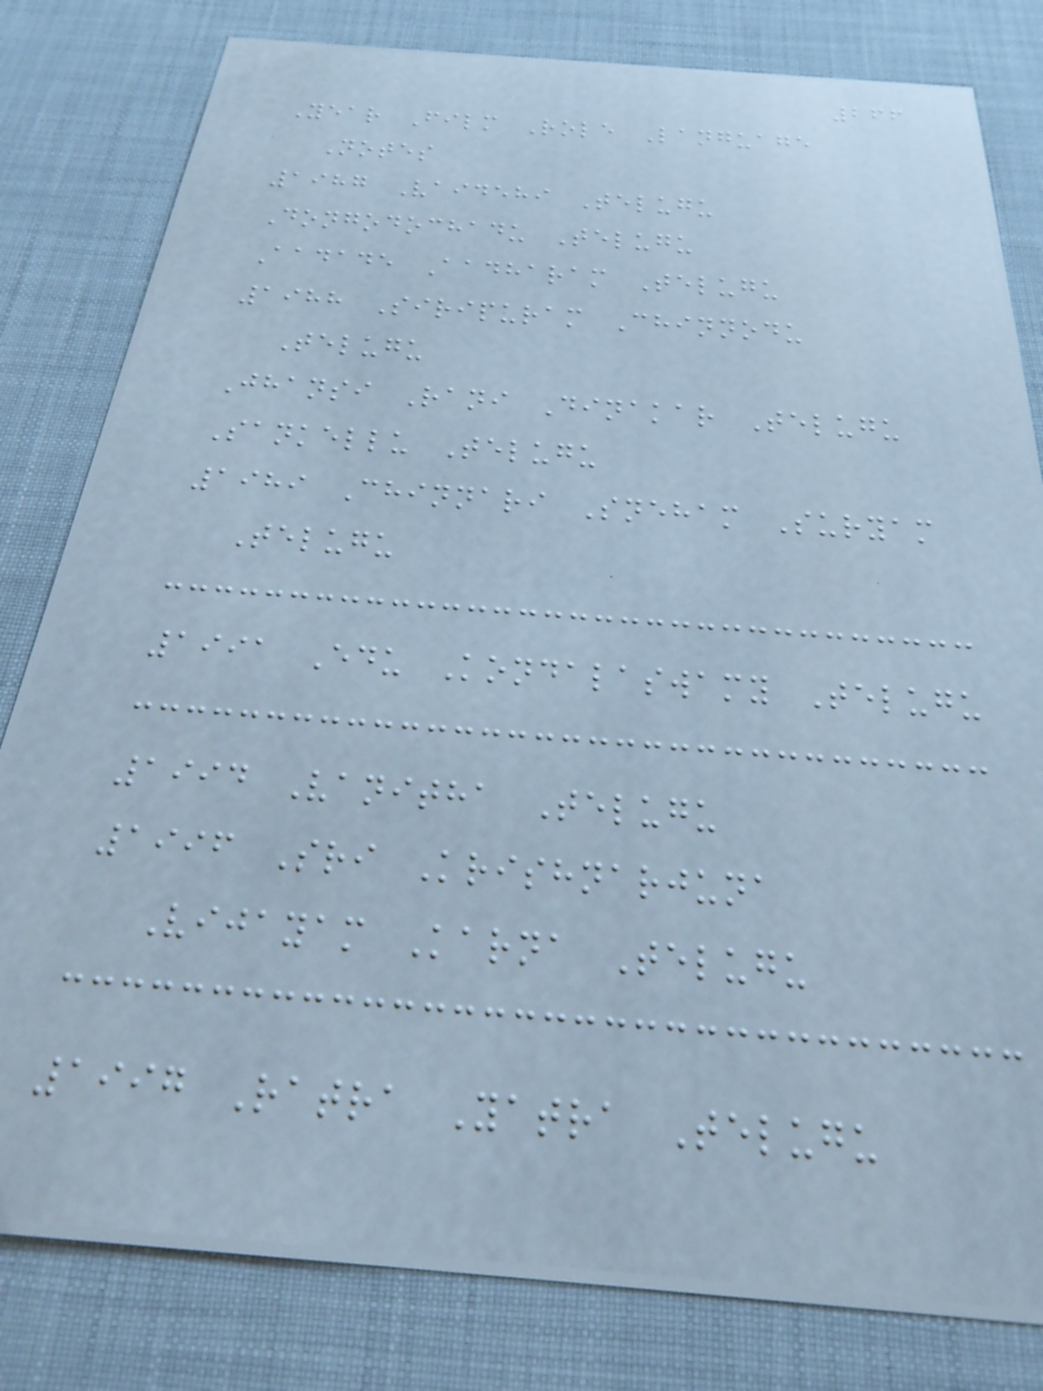266
Year Film Role Language
Notes
1987 Vaidehi Telugu
Dongodochadu Telugu
Aadade Aadharam Telugu
1988 Siripuram Chinnodu
Telugu
Jhansi Rani Dinakar Telugu
Sankellu Telugu
1989 Chinnari Sneham Suryam
Telugu
1991 Edu Kondalaswamy Telugu
1994 Vanitha Telugu
1996 Sri Krishnarjuna
Vijayam Karna Telugu
1997 Ratra Yatra Telugu
